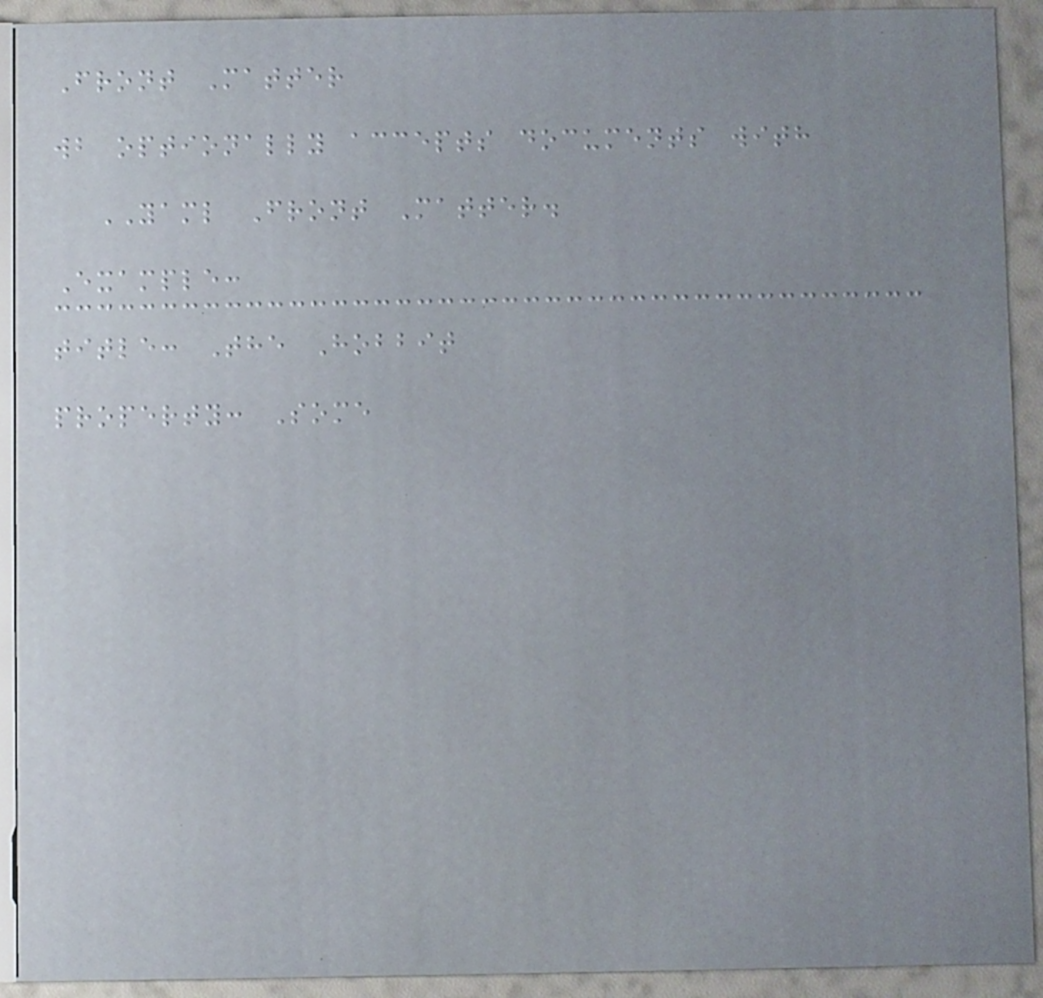Front Matter
wb optionally accepts documents with
YAML Front Matter.
Example:
title: The Hobbit
property: Some
